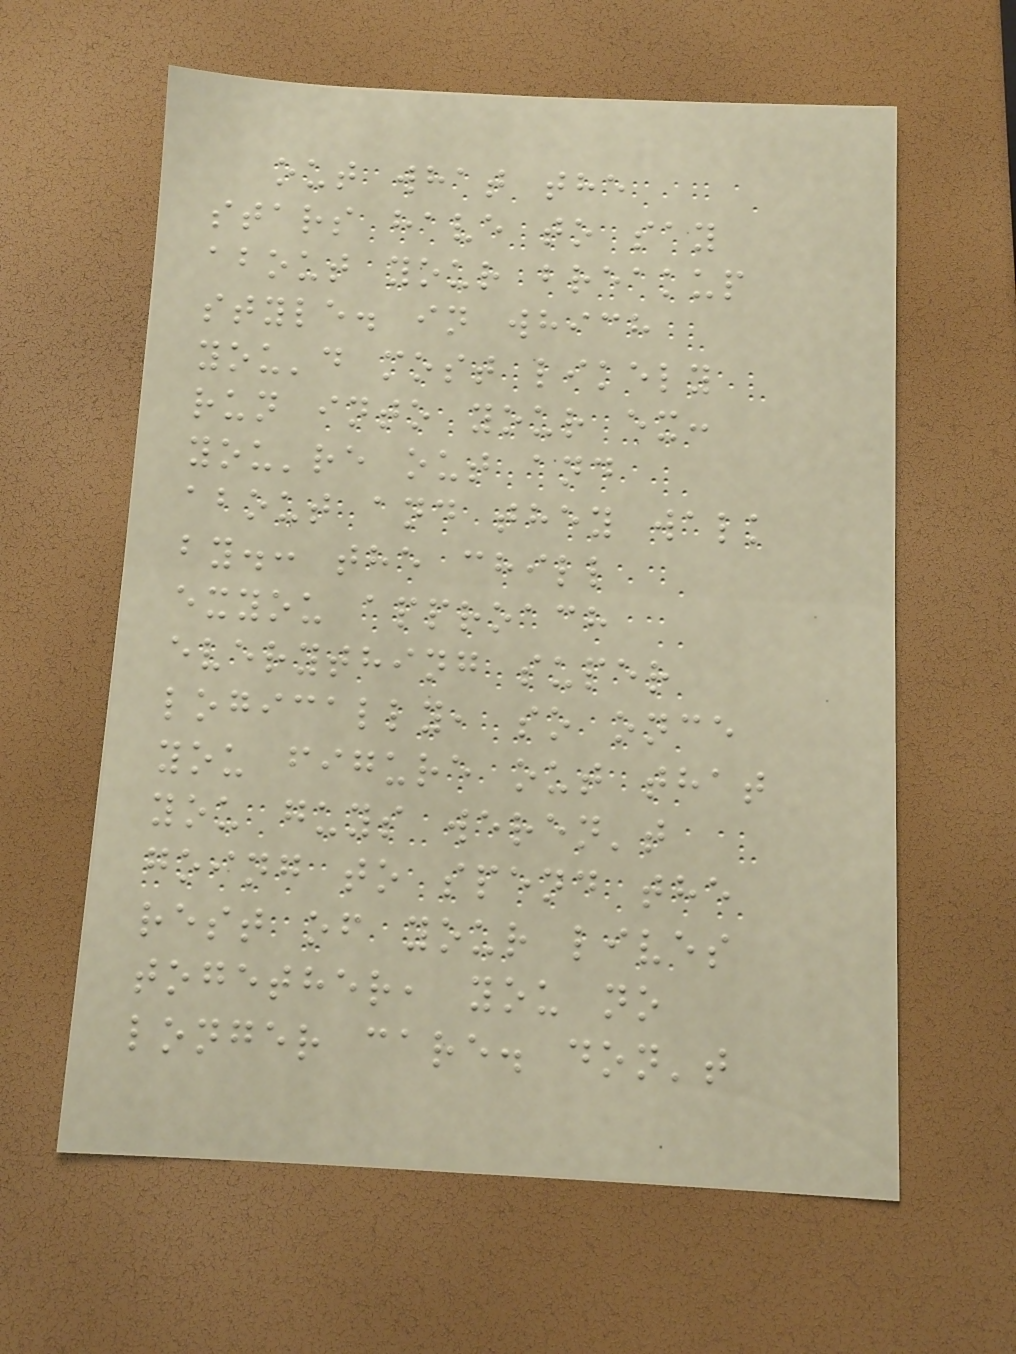out what the
stars have to say
about your breakup
style. in which
you'd most likely
run into your ex:
you're out and
about and they walk
by.: the chill
exyou approach
everything super
logically, so once
you figure out that
you guys weren't
going to spend the
rest of your lives
together, you no
longer care. don't
